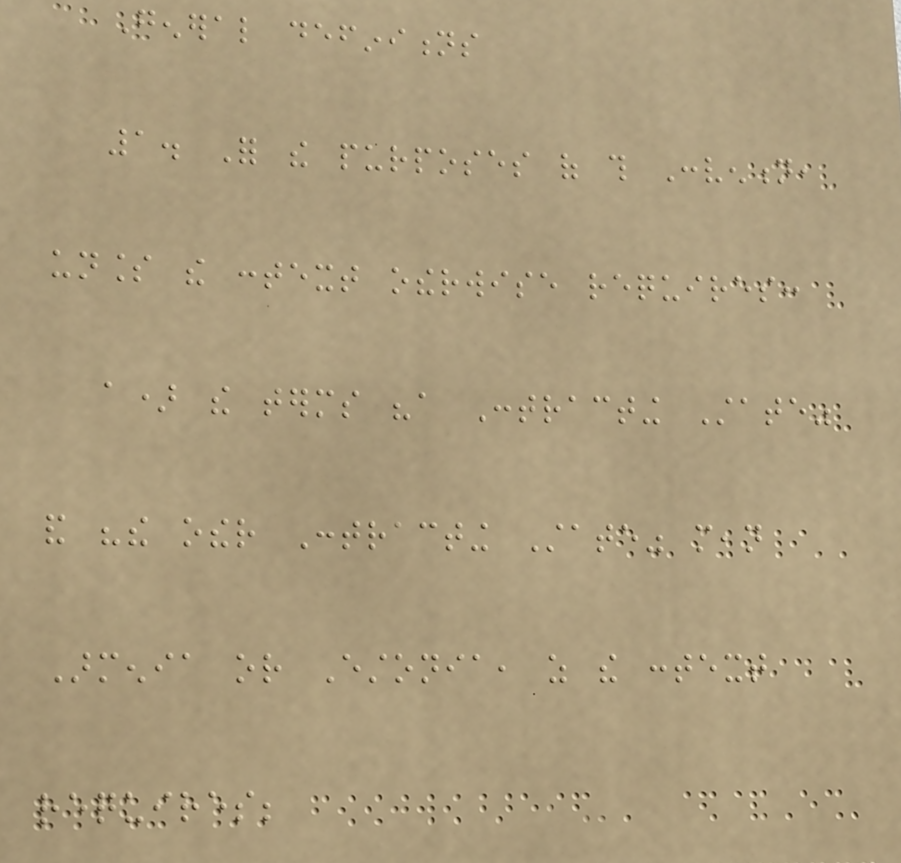General definitions
1. For the purposes of this Convention,
unless the context otherwise requires:
a) the terms "a Contracting State"
and "the other Contracting State" mean
Armenia or Estonia, as the context
requires;
